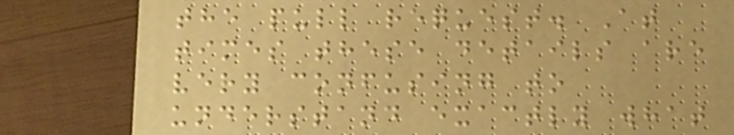the pull request. At
times these details are
very confusing to
understand exactly what
